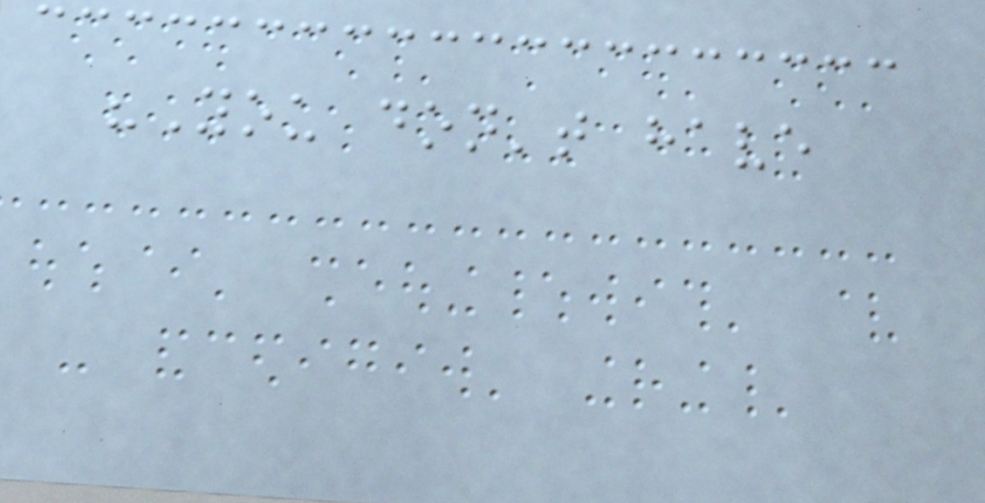"You don't have
